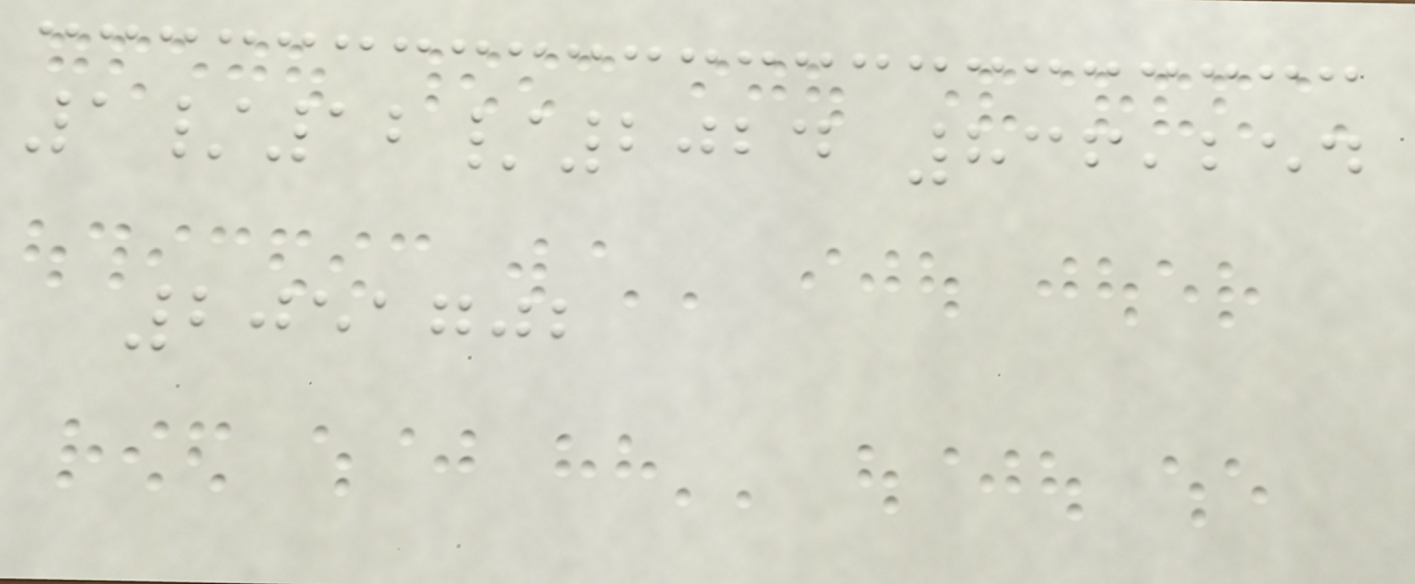1/12/2024 836,254
2051702
